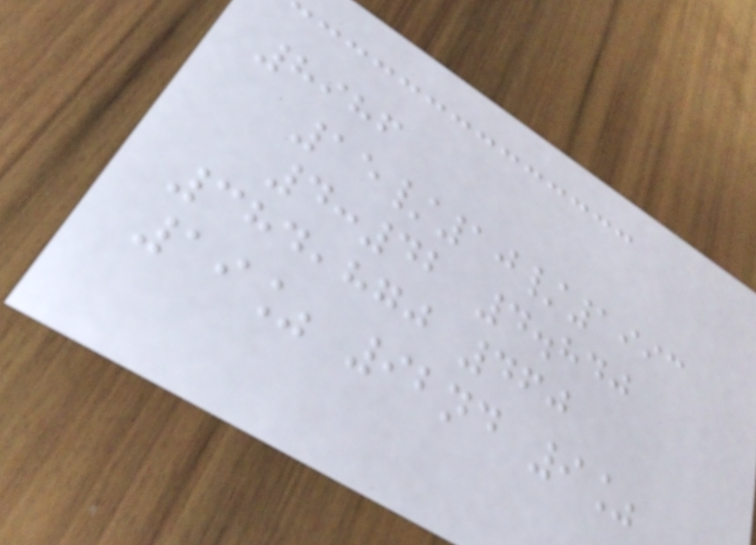8986
15/10/1993
4:42 4.840
384,870 460
19% 92nd 9%
